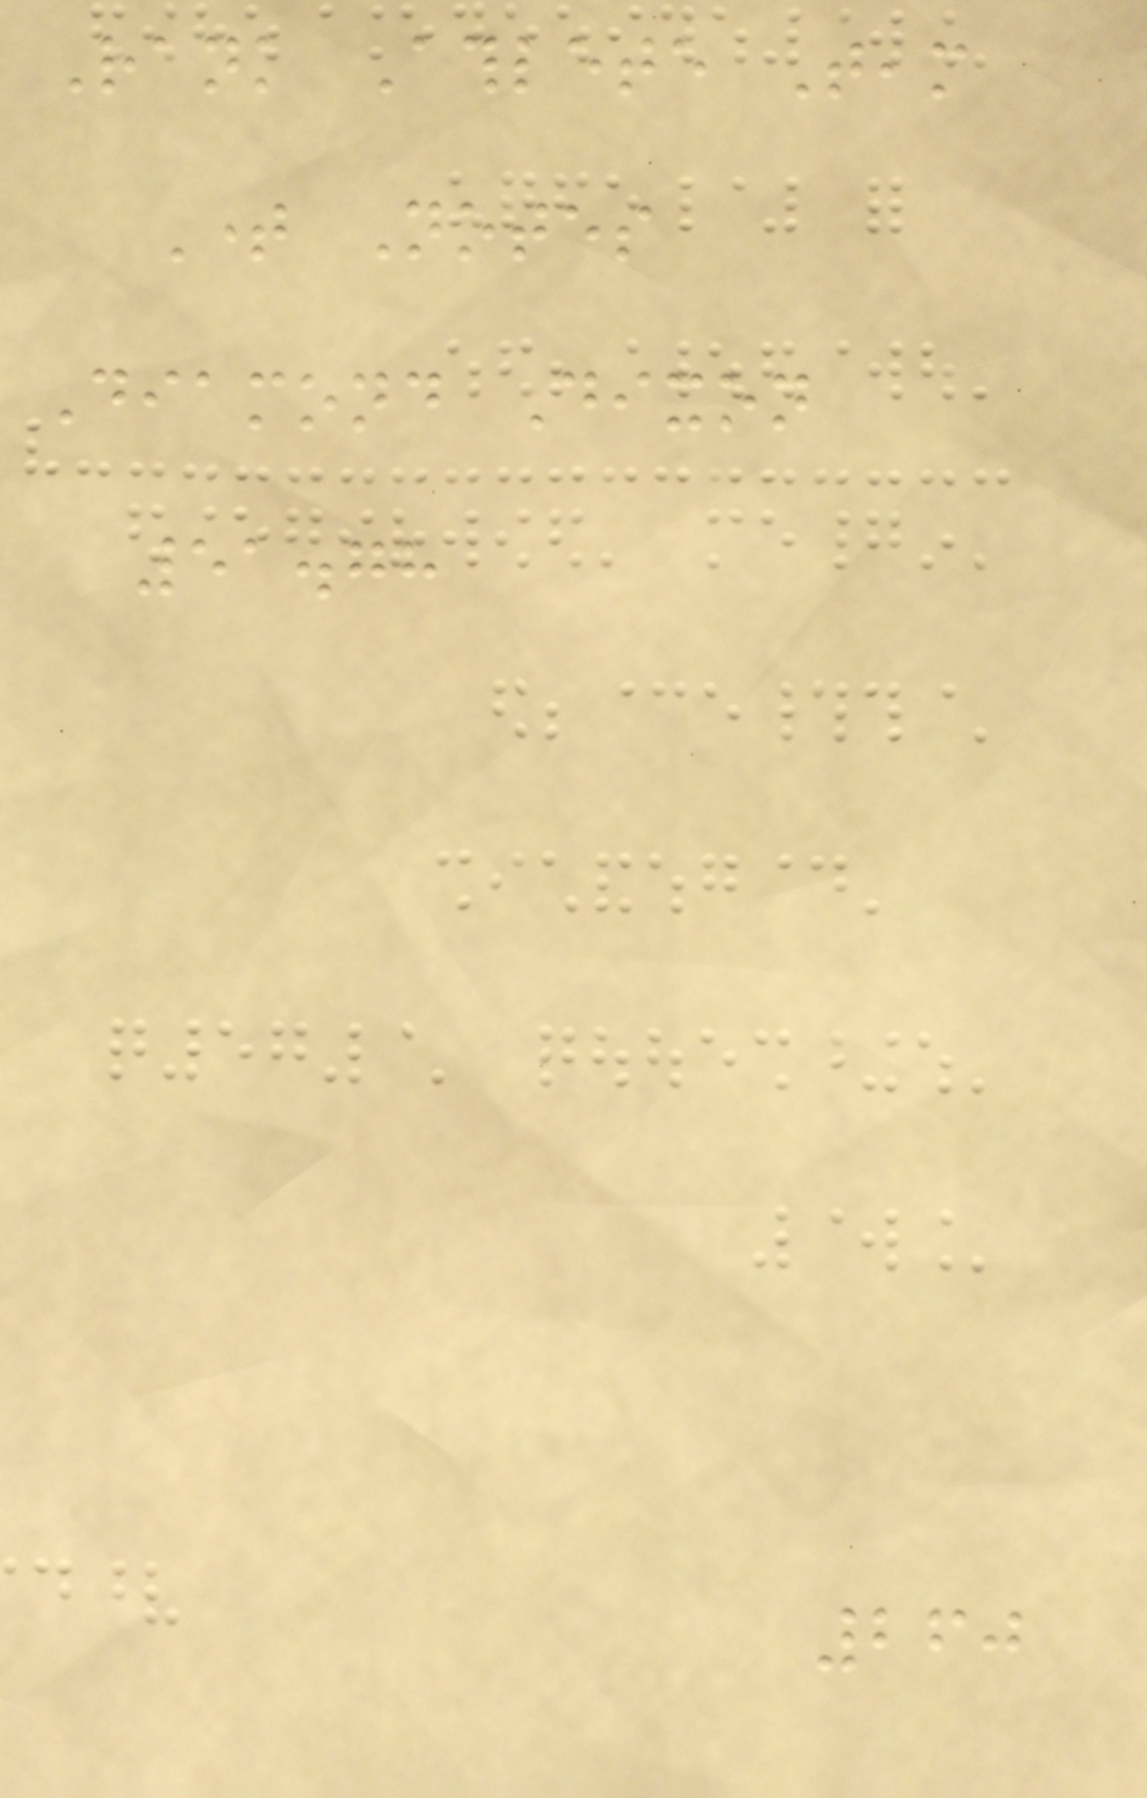Rank Athlete Team
Time Notes
Diamond Dixon
51.78
260
